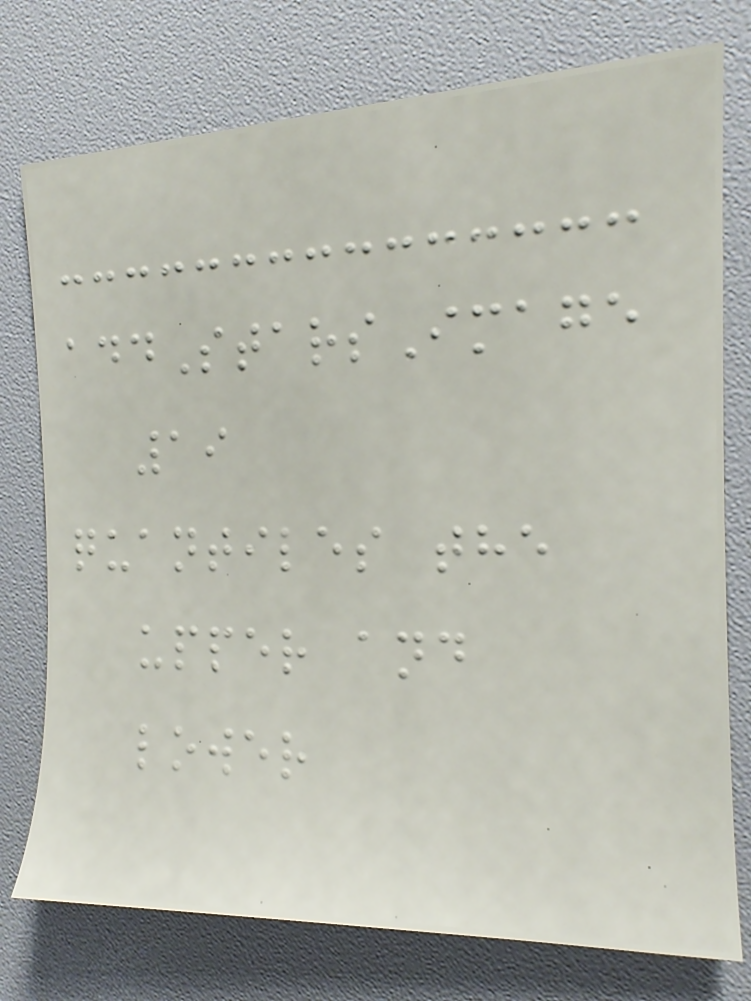addStarsImage
19
quantiles the
upper and
lower
